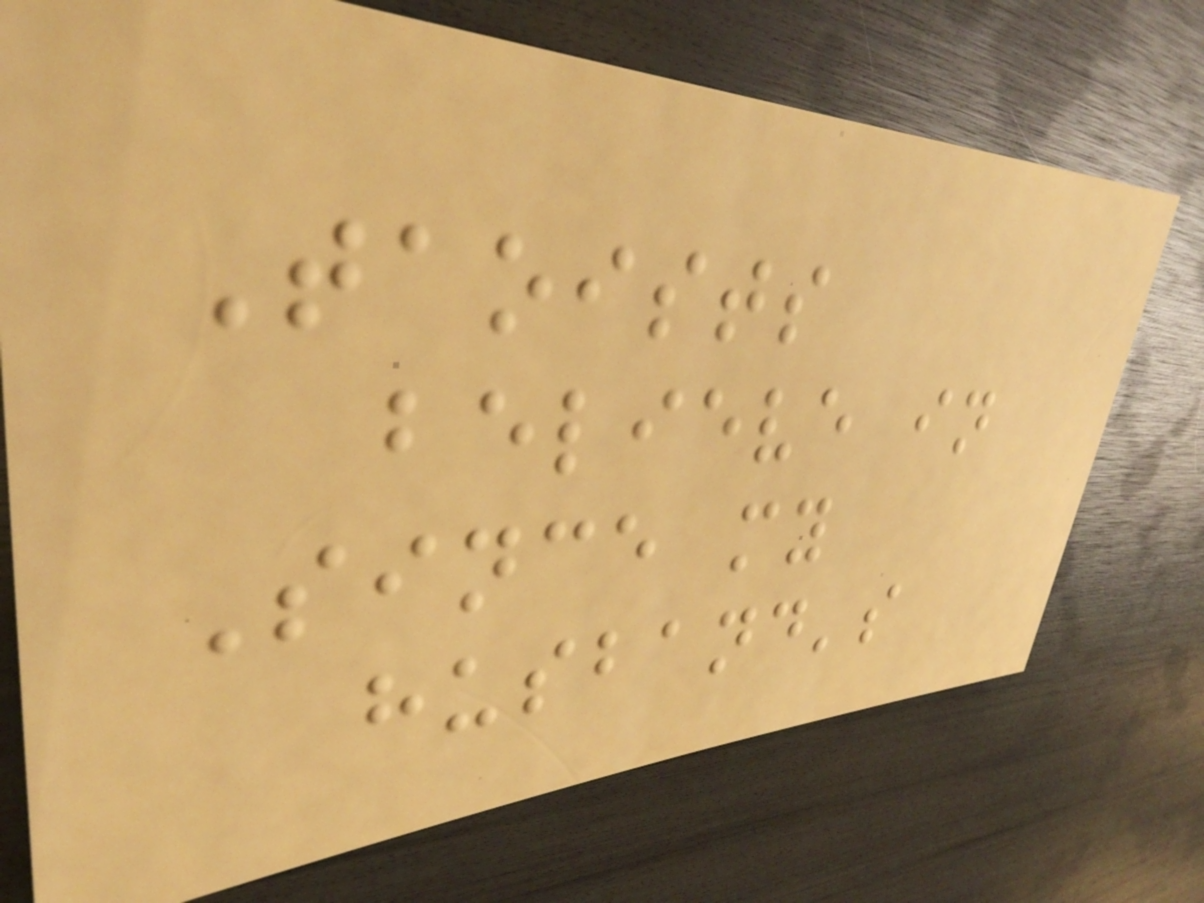Taoists
believe in
Since my
husband's
